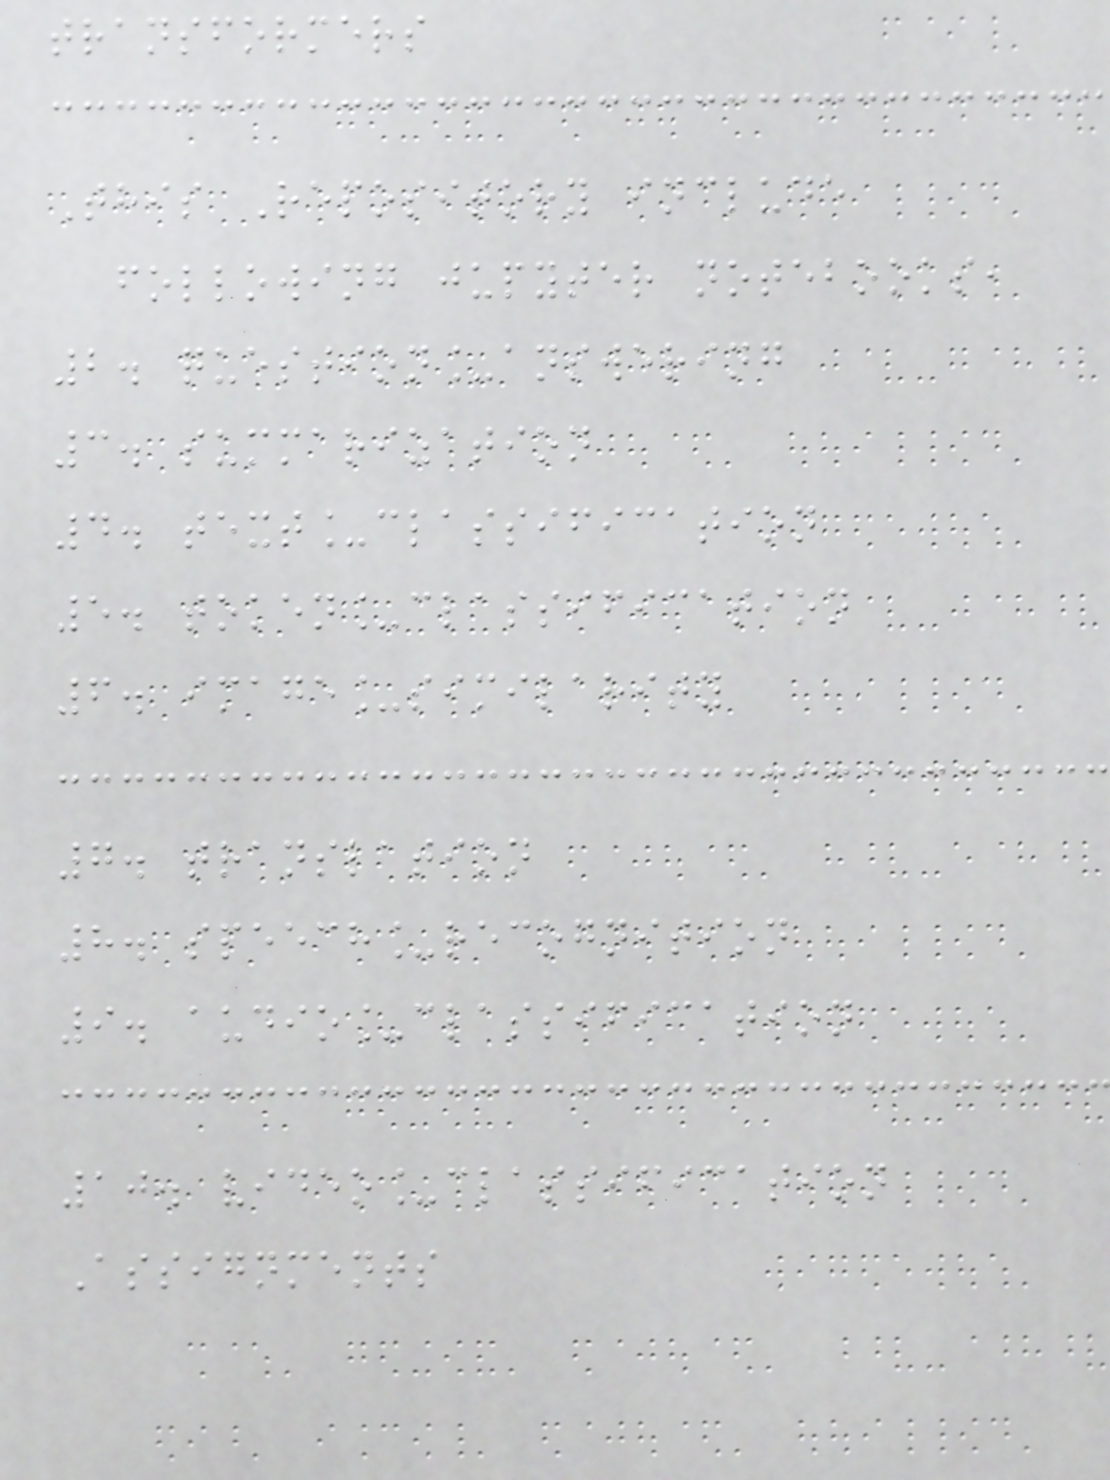transformers
This Repository include
following jupyter notebooks,
2. question_answering
3. summarization
4. text_classification
5. token_classification
6. image_similarity
7. translation
8. speech_recognition
9. audio_classification
10. video_classification
Assignments
